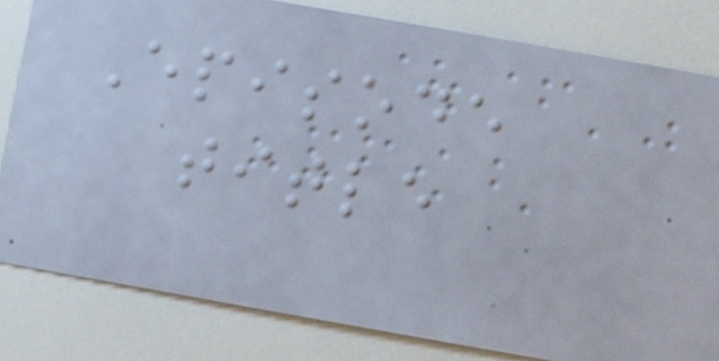Episode
title
